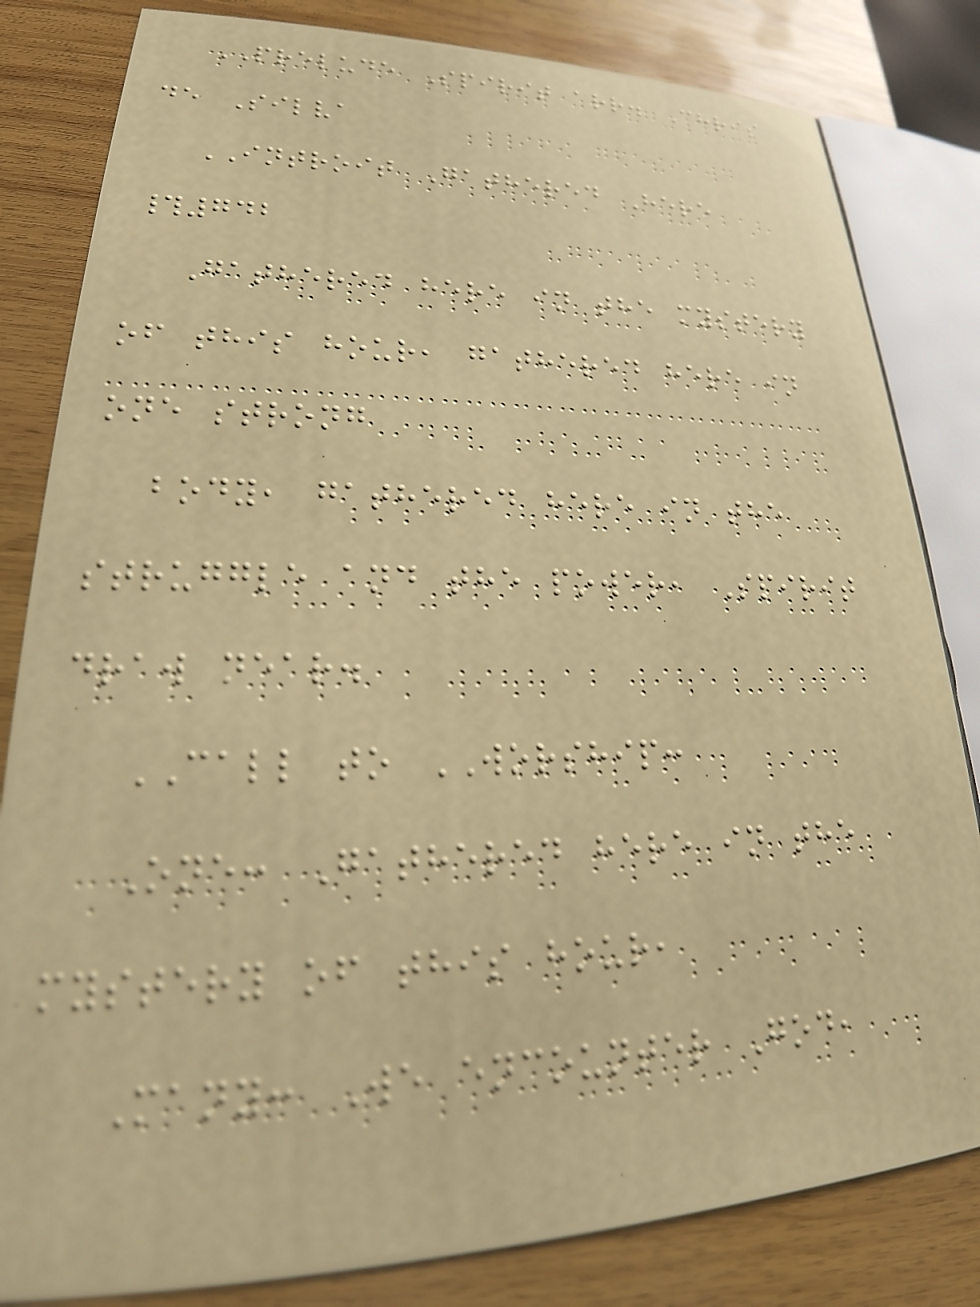PRELUDE Spirit arr. Chris
de Silva
INTROIT Gathered Here
#742
Gathered here in the mystery
of this hour, gathered here in
one strong
body, gathered here in the
struggle and the power, Spirit
draw near.
CALL to WORSHIP:
One: Gathered here in the
mystery of this hour,
Many: We encounter God,
